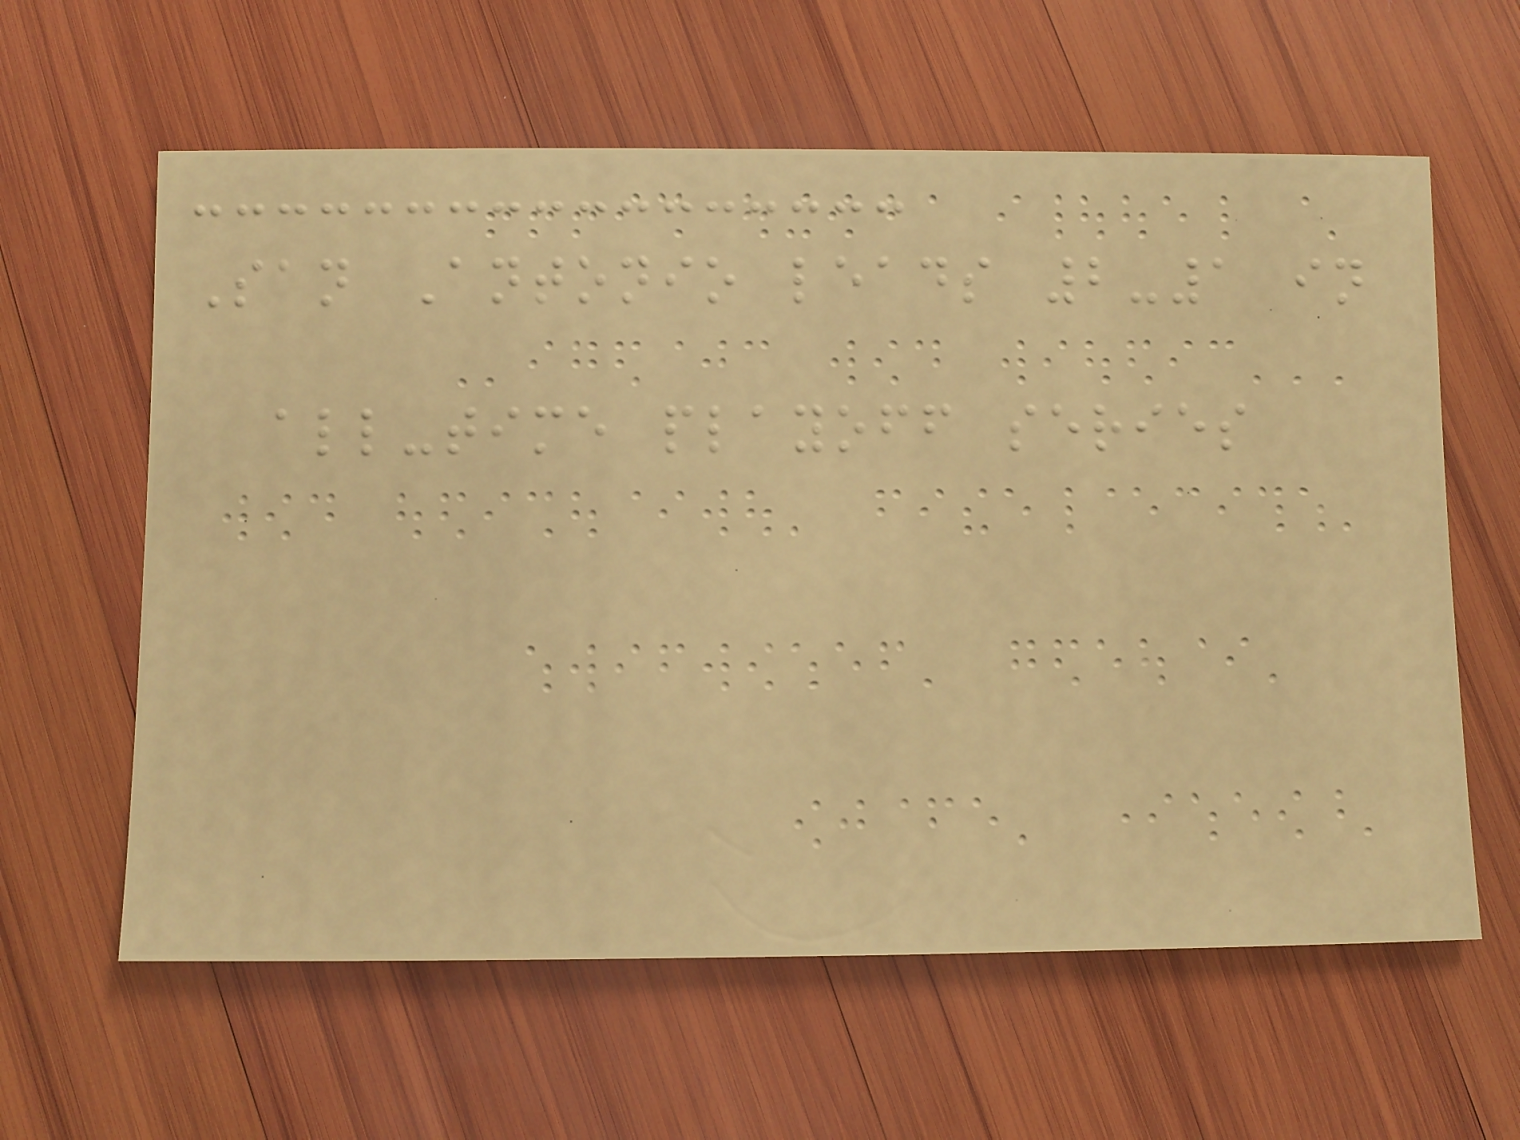San Antonio leads 2-1 in
all-time playoff series
